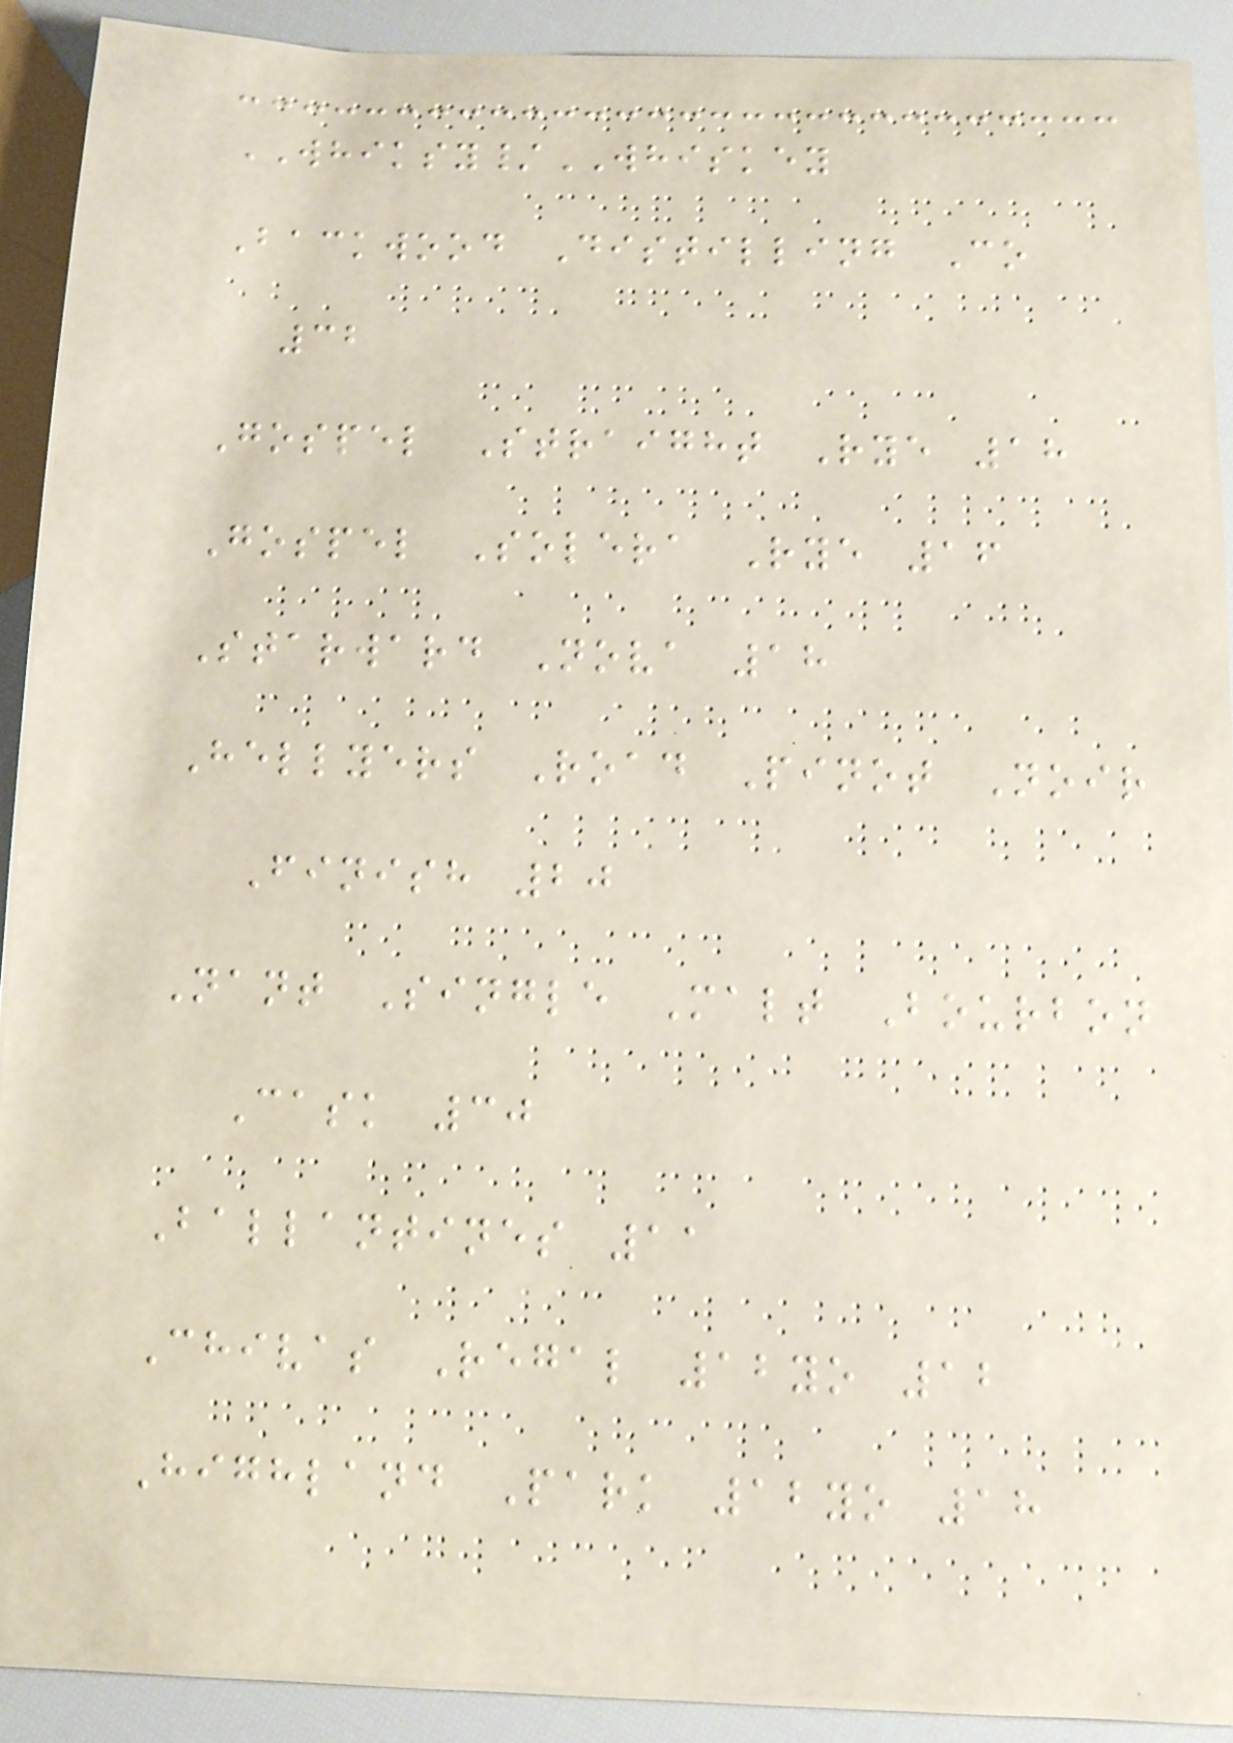WHIKSY/WHISKEY
Backwood Distilling Co
32
Gospel Straight Rye 18
Gospel Solera Rye 16
Starward Nova 18
Hellyers Road Pinot Noir
Finish 20
Nant Single Malt Bourbon
Cask 30
Ballantines 11
Chivas Regal 12yo 12
Highland Park 12yo 18
